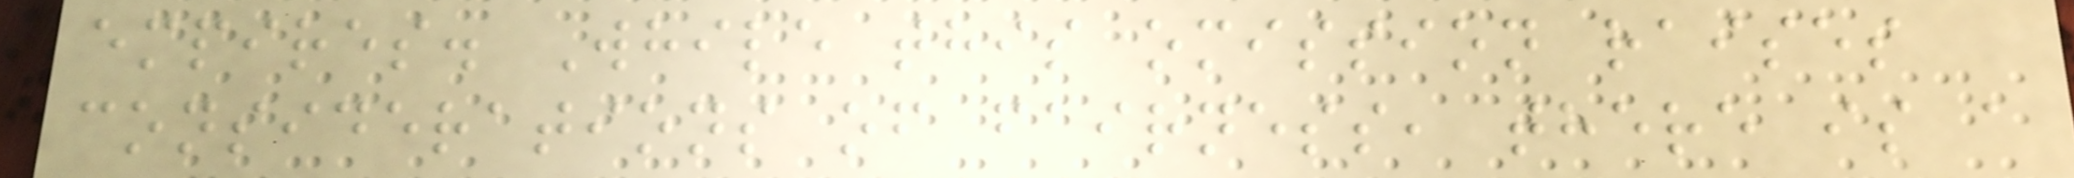empires. While this omission raises
considerations of fairness, there is a
